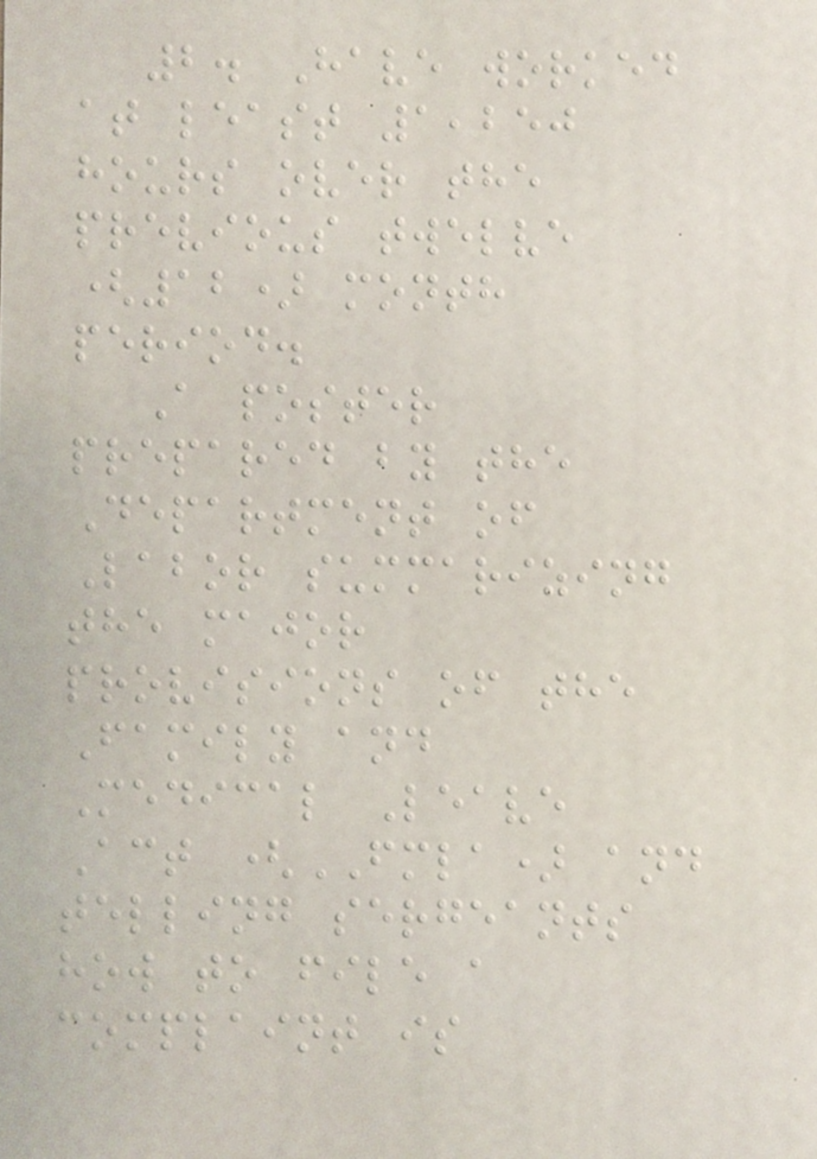2. Have worked
at least 1,250
hours over the
previous twelve
(12) month
period.
A poster
prepared by the
Department of
Labor summarizing
the major
provisions of the
Family and
Medical Leave
Act (FMLA) and
telling sergeants
how to file a
complaint is
